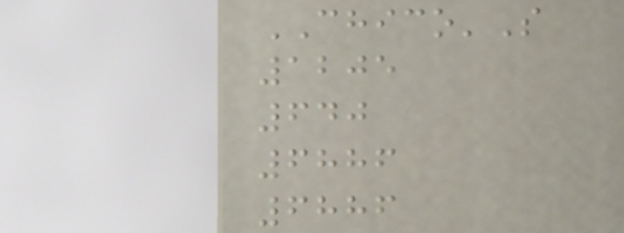CHICO'S
1205
640
6886
6886
